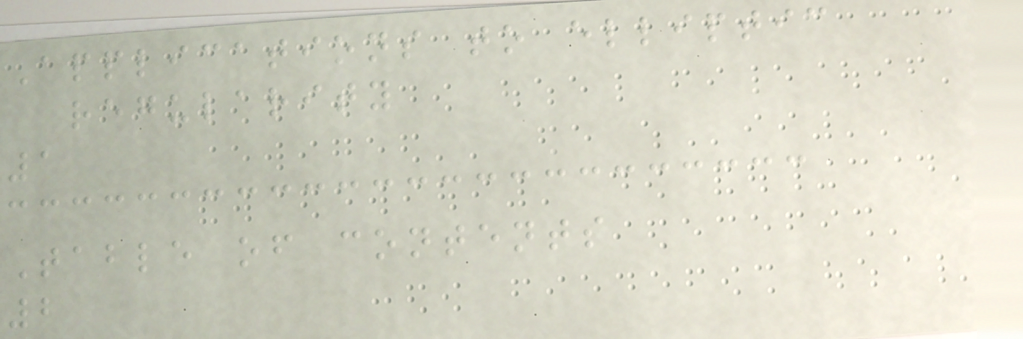Applications to elliptic
regularity
1
Table of contents
2
